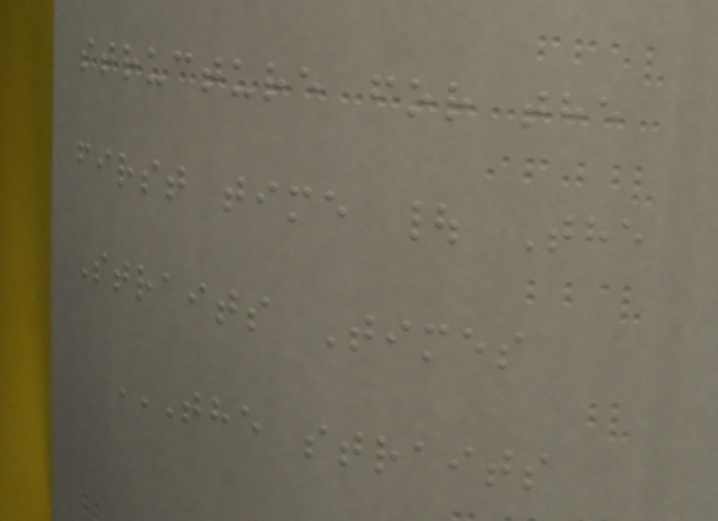structure for the
first time | The
Straits Times
THE STRAITS
